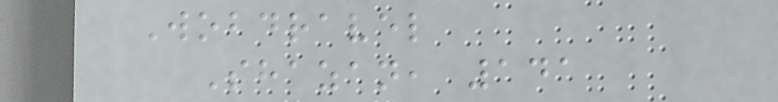Wobdravel
Shazan, 141
